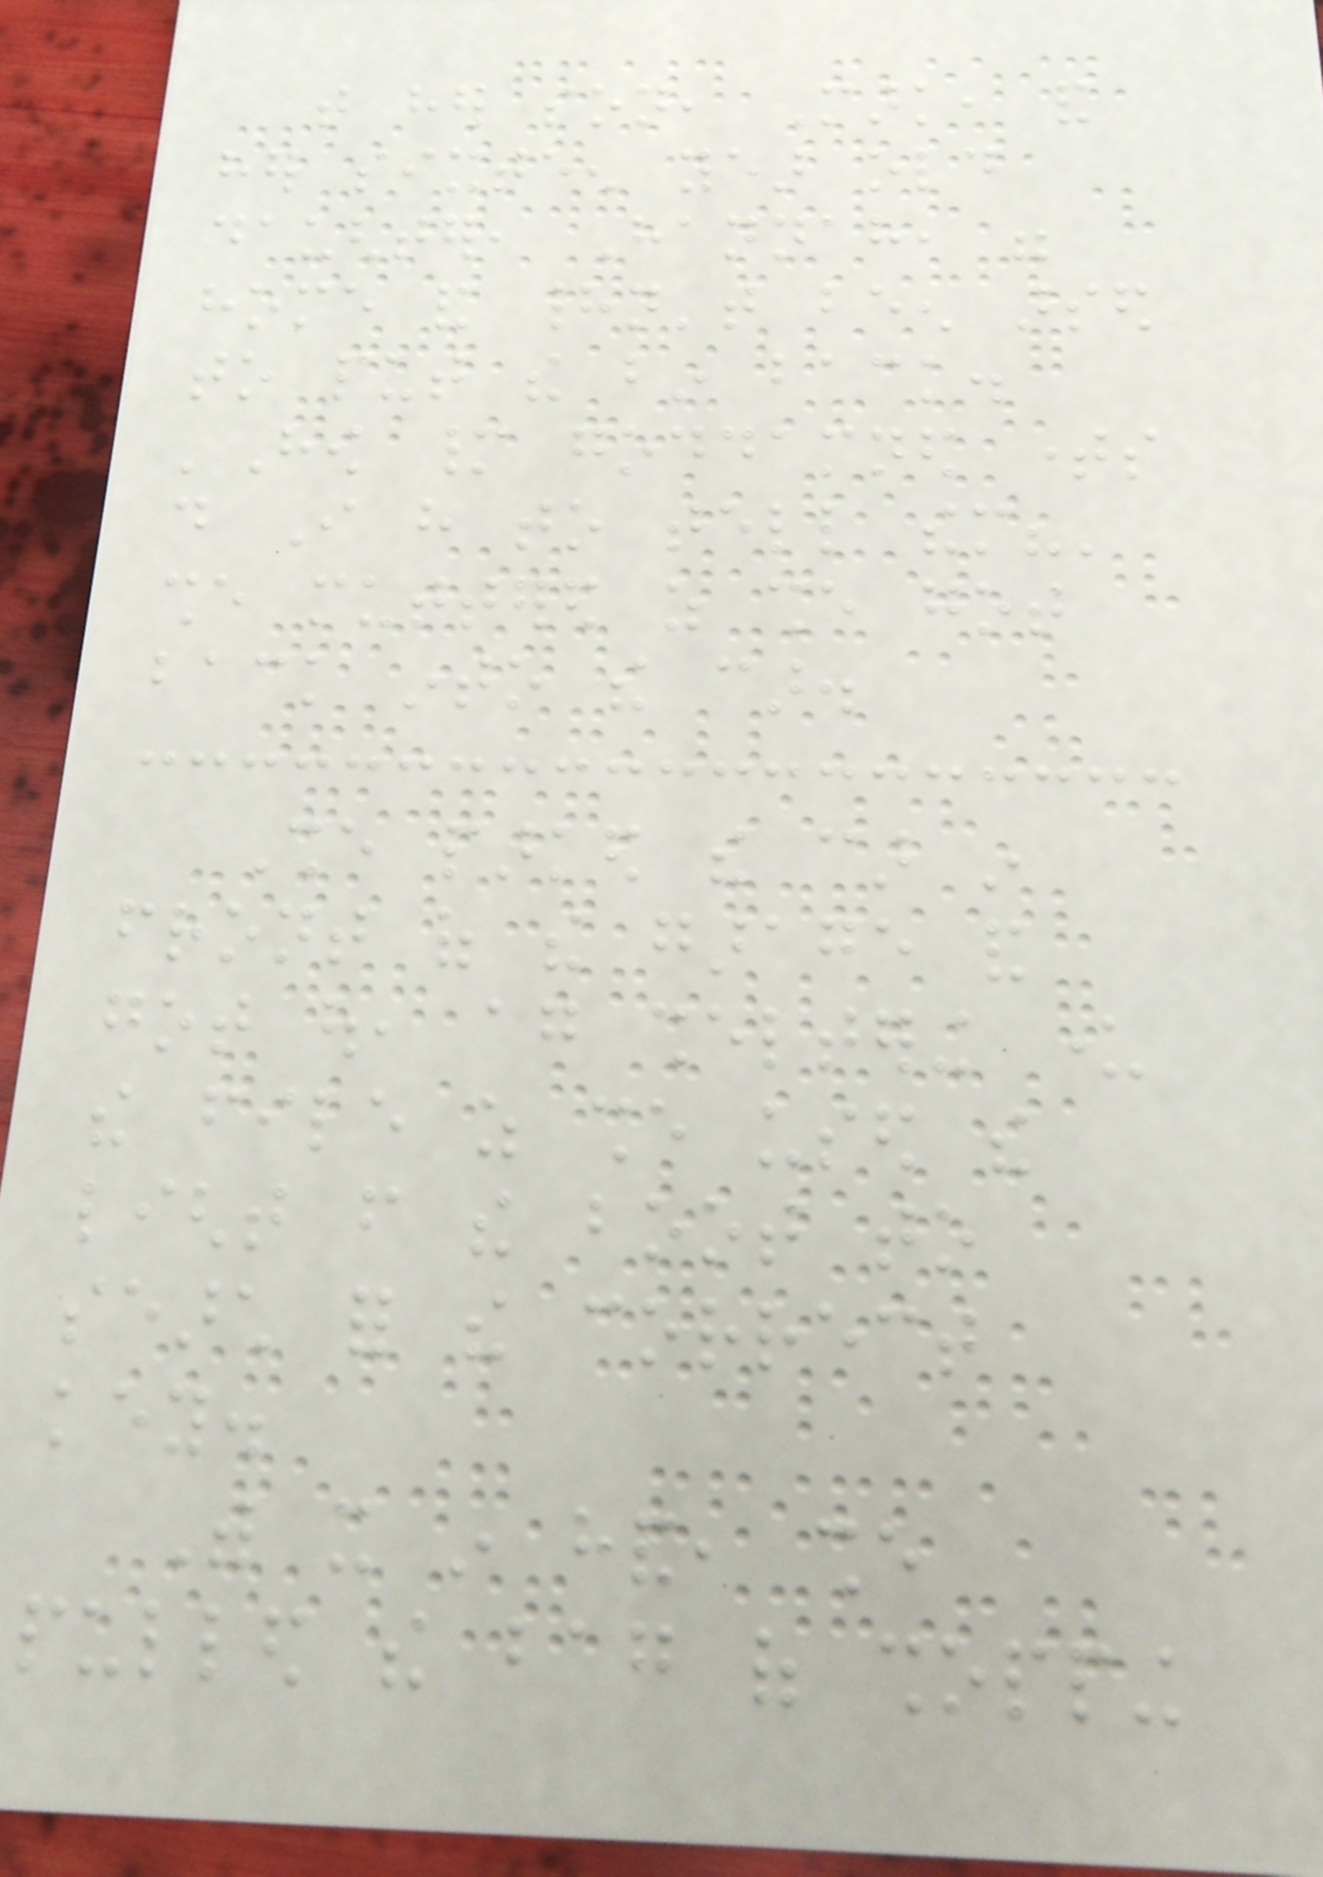that her son, Mark, and
her sixteen year old
daughter, Hannah, were
home and hadn't been arsed
to put the bin back.
'How many goddamned times
do I have to tell them?'
she muttered as she got
back into the car.
She parked the car in
front of the garage and
got out, again sheltering under
the file as she used the
light from the boot to
search for the correct
key.
With it in hand, she
pulled the bag of shopping
